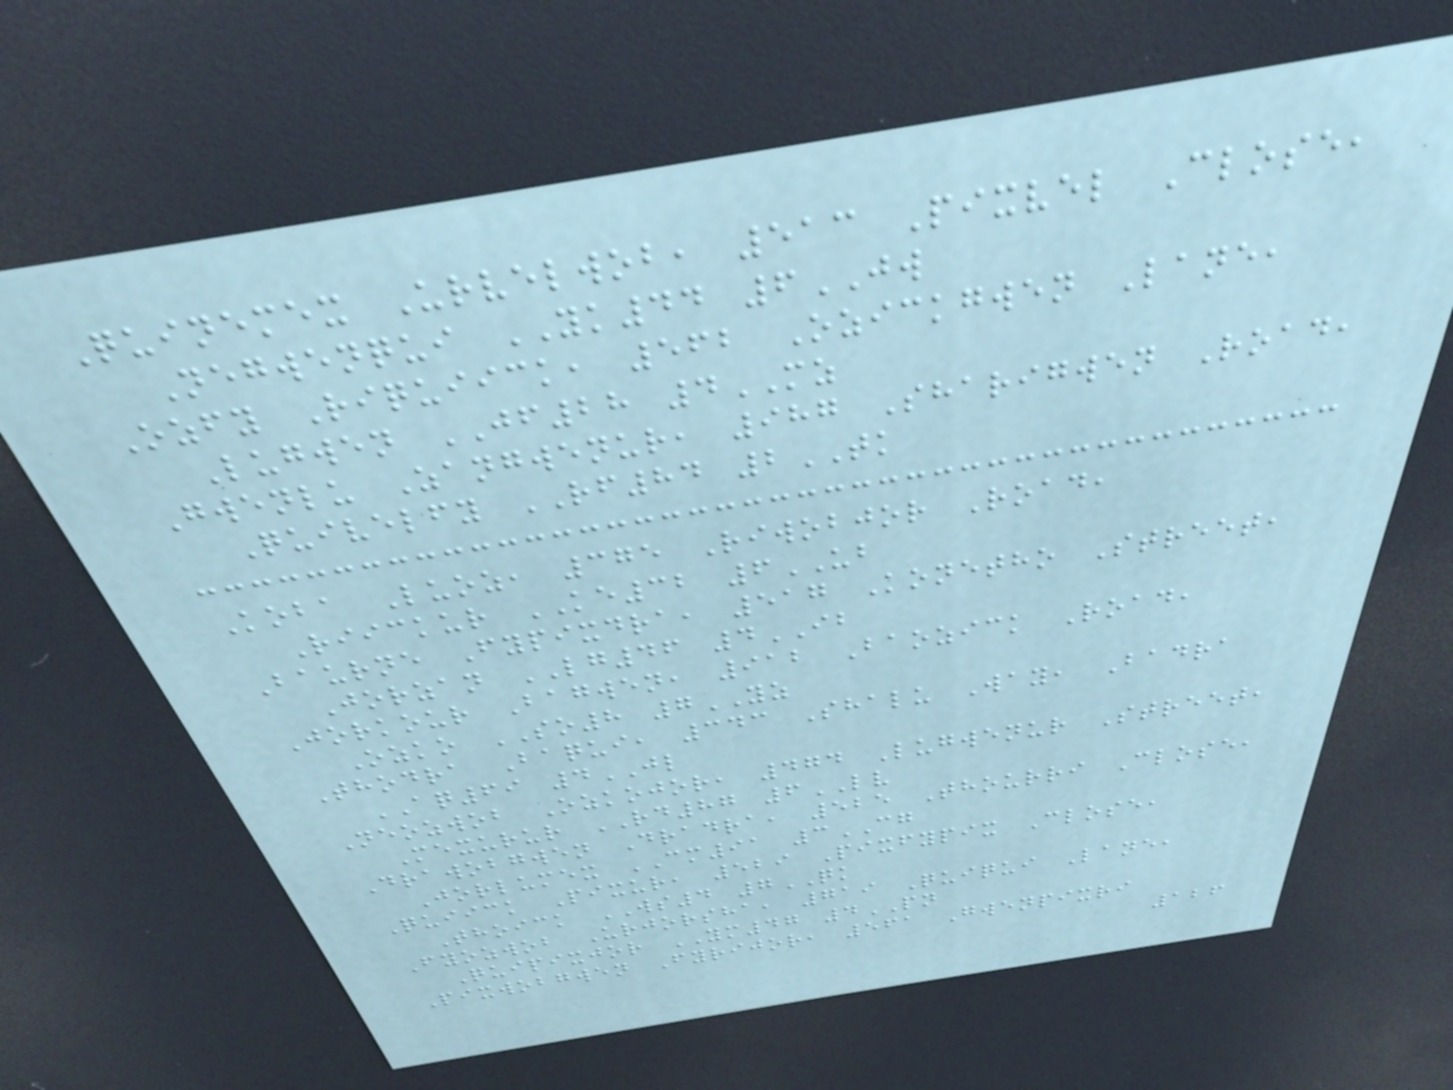Quinemex Urvelwob, 513 Pixvel Close,
Negwenqui YK44 6JW
Ozfy Riquiick, 562 Ozickgwen Lane,
Lugwen JF28 4MZ
Gwenlu Zangwenur, 987 Sharigwen Road,
Quivelfy RF84 2TK
Koba Luoz, 375 Riwobjor Road,
Riickur KE32 6UB
Baurne Fypixdra, 517 Konetho Street,
Jorzan LG46 4IB
Jorkour Bagwen, 912 Baozick Road,
Ozko SO8 7YZ
Thodra Baqui, 343 Shalu Way, Badra
AQ69 4JL
Neozwob Ozkojor, 474 Lugwenur Street,
Mexurur RD87 6LV
Drawobgwen Dradra, 525 Thourri Close,
Jorlumex CM91 3CG
Quiick Pixur, 529 Pixfypix Close,
Thoick WS4 7QK
Fyozwob Urjorsha, 719 Quiqui Lane,
Quipixjor YM47 4PN
Pixwobgwen Fyrijor, 561 Gwenpixri
126
